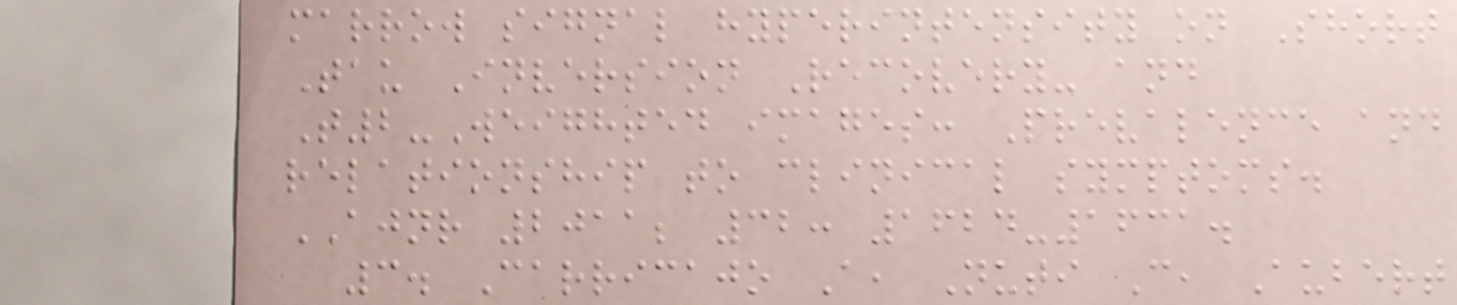marrow signal hyperintensity on Short
Tau Inversion Recovery- and
T2-Weighted images: Prevalence and
relationship to clinical symptoms.
AJNR 2011; 32: 1624-1631.
3. Carricajo A, Nuti C, Aubert
